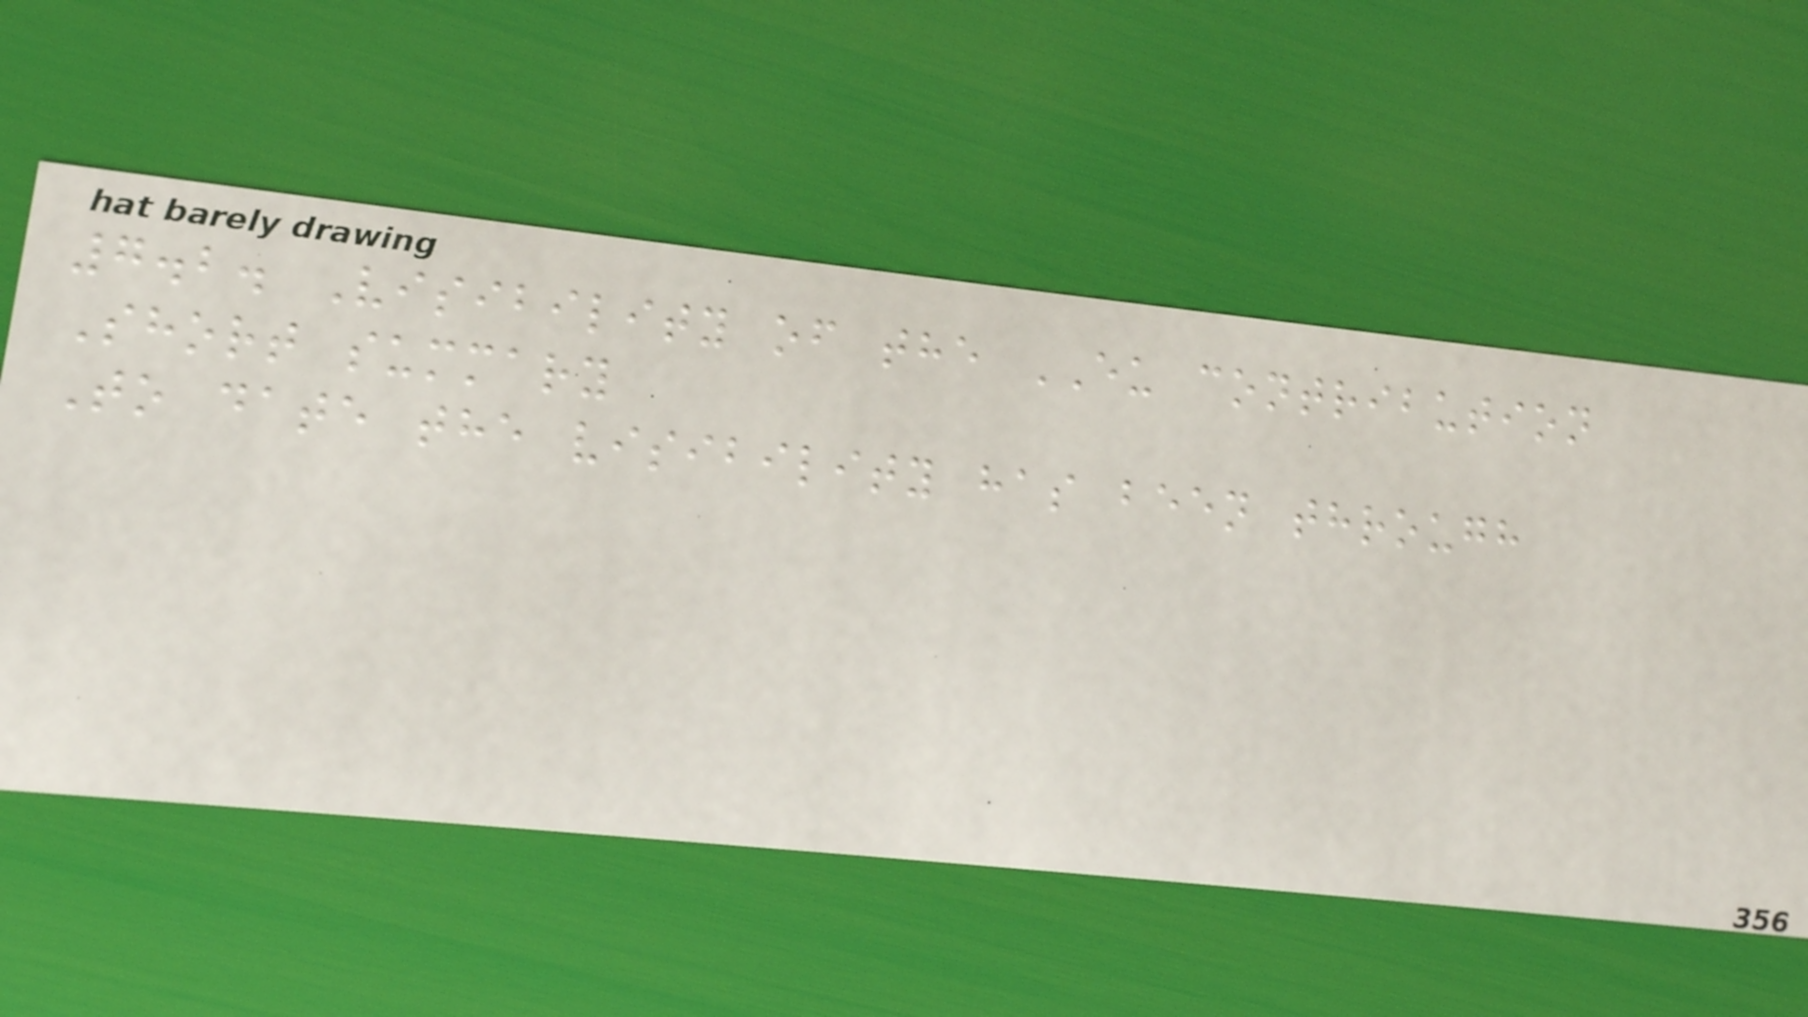7.2. Visibility of the EU contribution
Short summary
To date the visibility has been through
